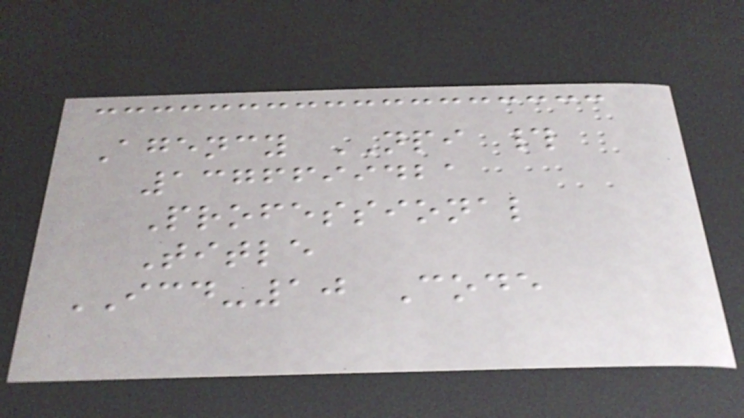Agency NPI #
1376699421
Professional
Title
ICD-10 Code
